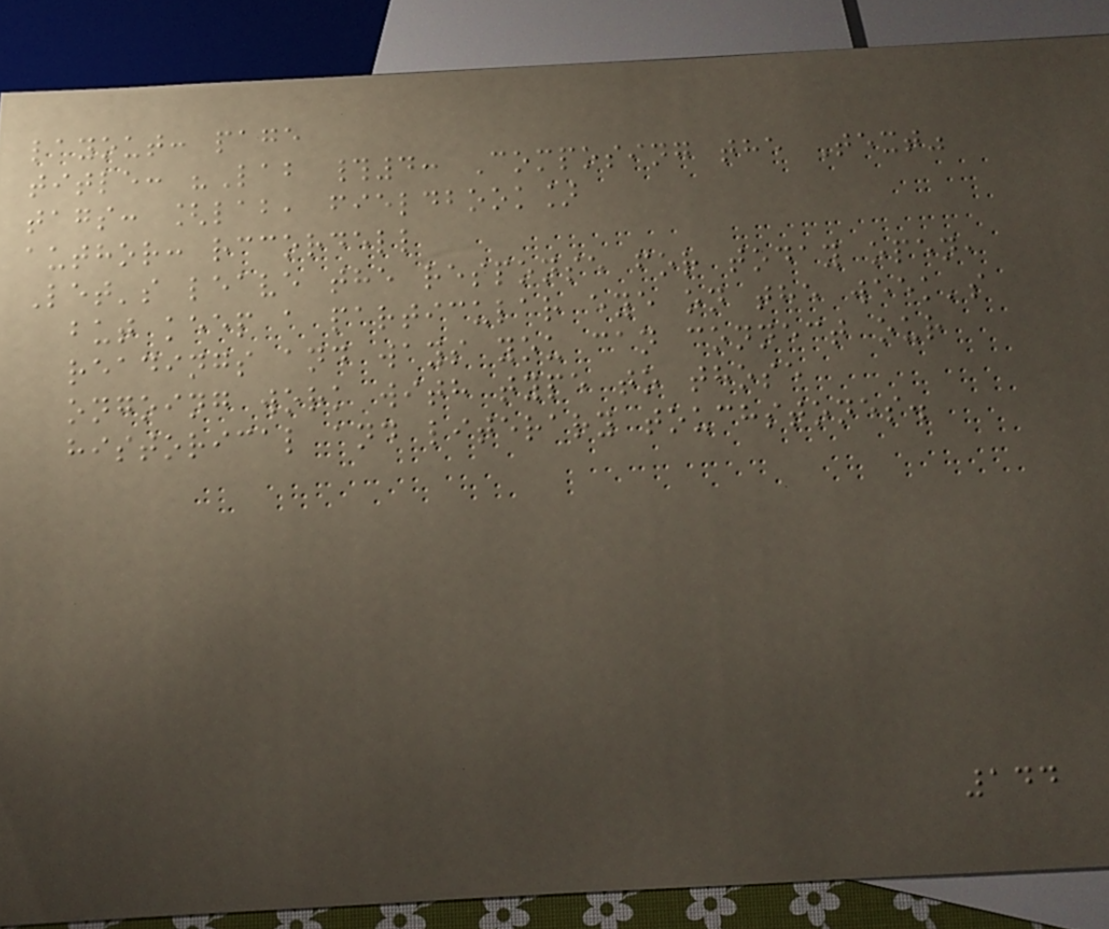layout: page
title: "Lab #4: Composing the Text"
tags: [lab, fieldbook]
author: rccordell
Let's leave the response for today open,
but keep a particular eye on the week's
readings and ways you can connect our
ongoing work with type to those
historical and literary touchstones.
144
